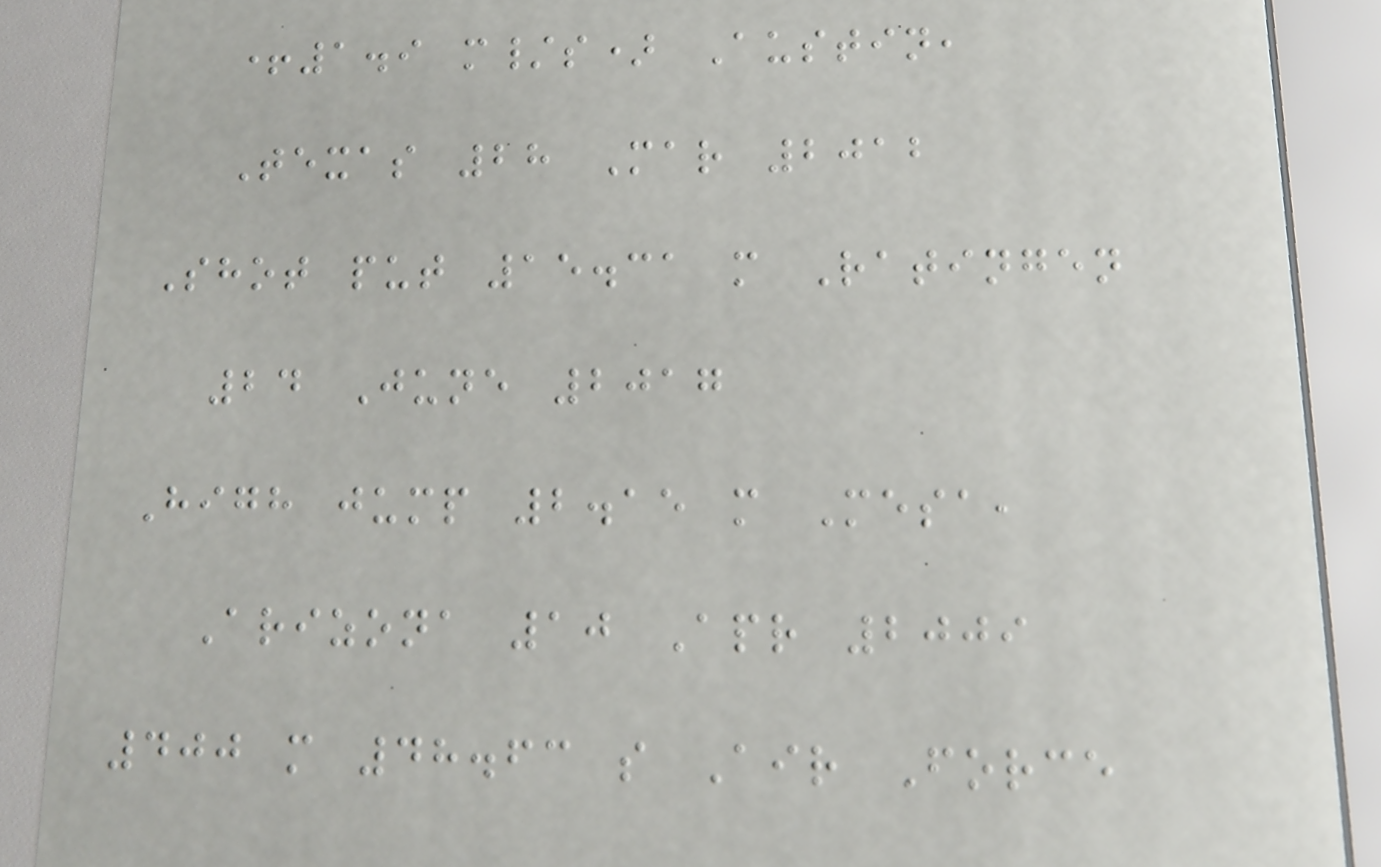+1.9 m/s) Austin,
Texas 28 Mar 2012
Shot put 15.31 m Ratingen
24 June 2017
High jump 2.15 m Mesa,
Arizona 10 Apr 2009
400 m 48.63 s Air Force
